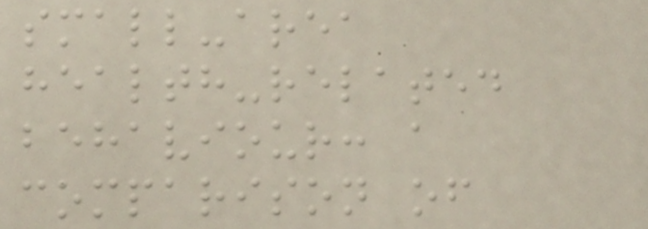small-area
health-related
behaviour: a
comparison of
